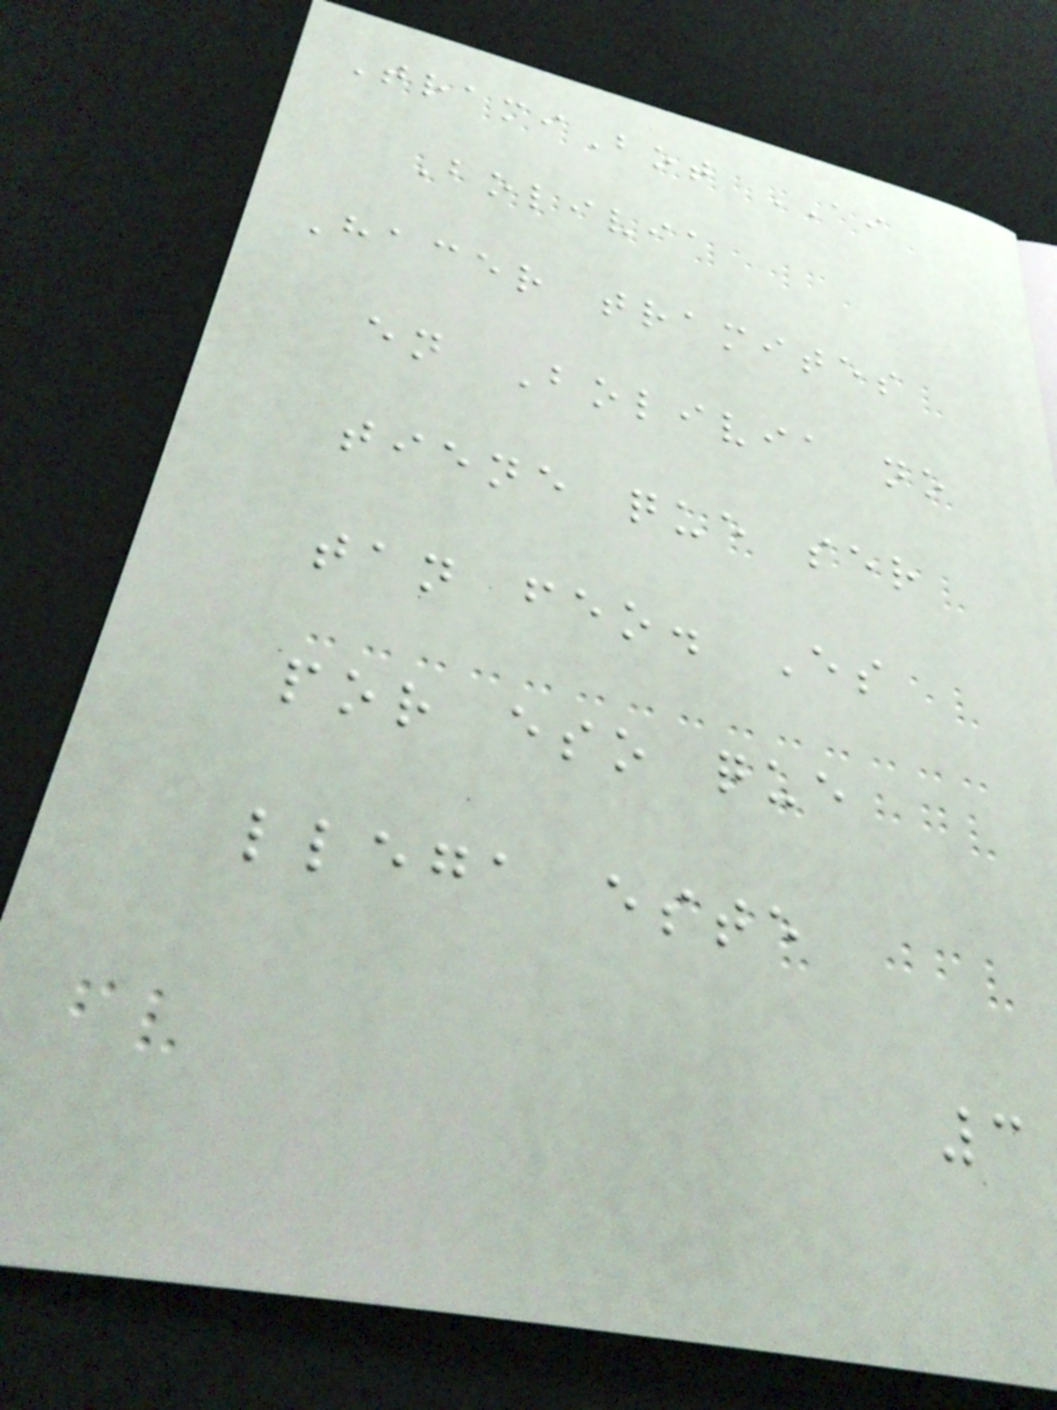TramiBot AI
Bolivia
Hacer tramites
en Bolivia no
tiene que ser
tan feo. Es
por eso que
llega este
3
